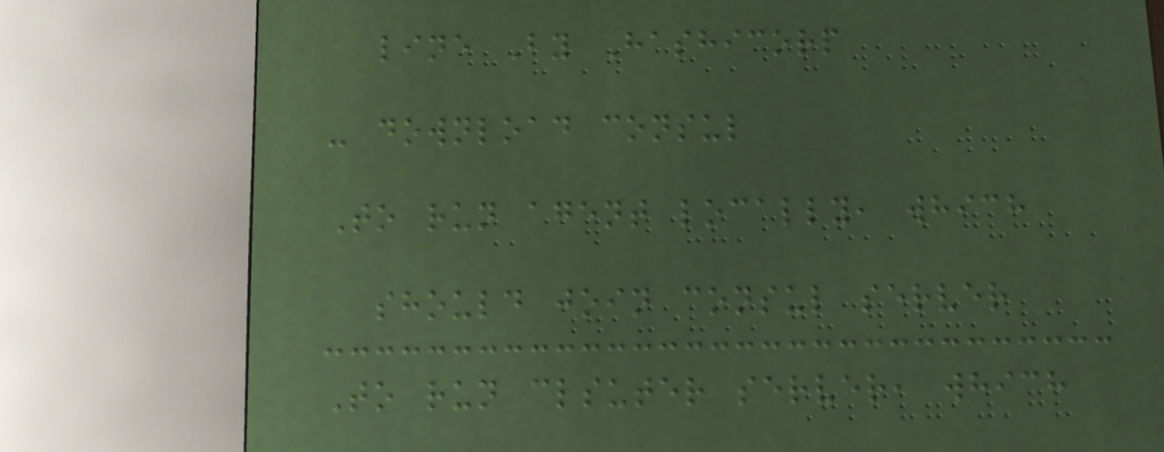line By Hashicorp
- download consul
To run agent locally, which
should join consul server
To run clsuter server, which
